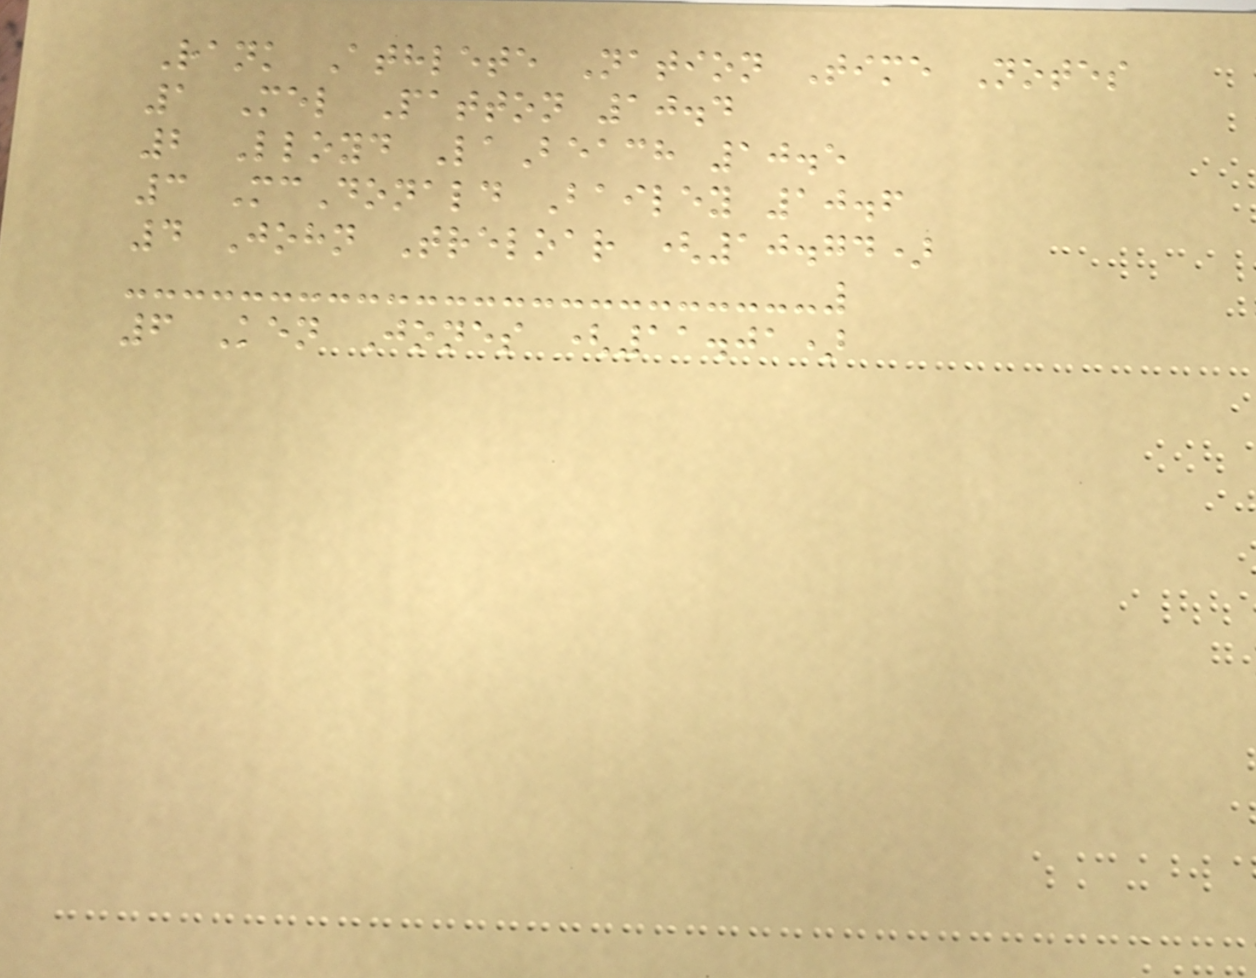Rank Athlete Nation Time Notes
1 Mel Patton 10.4
2 Lloyd LaBeach 10.5
3 McDonald Bailey 10.6
4 John Treloar (10.74)
6 Ken Jones (11.01)
